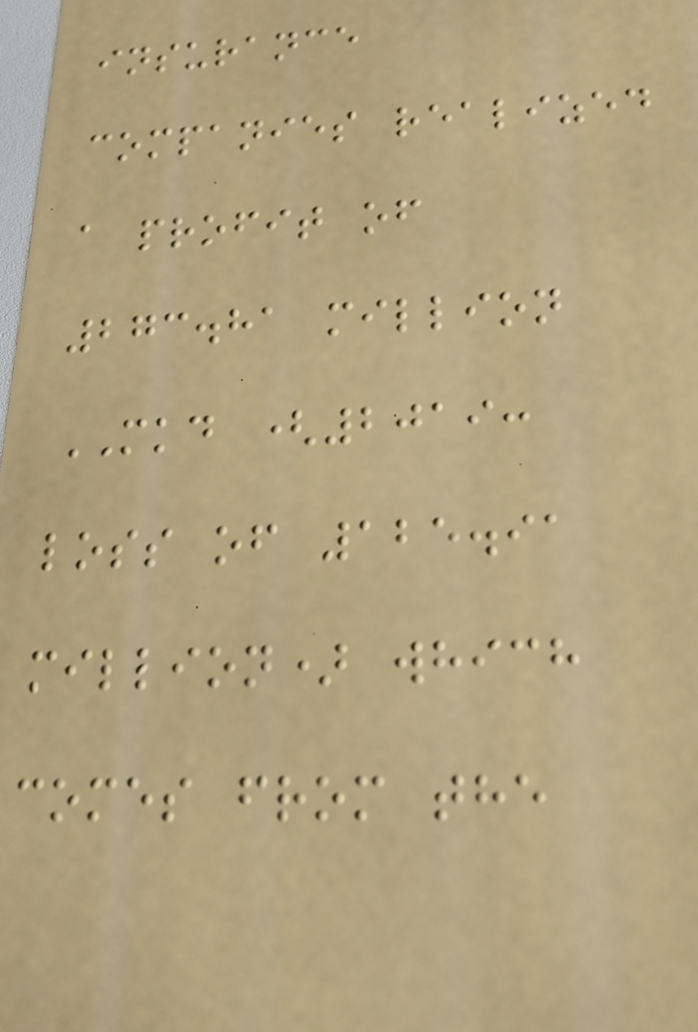insurance
companies realized
a profit of
273.81 million
MKD (2019:
loss of 125.91
million) which
comes from the
